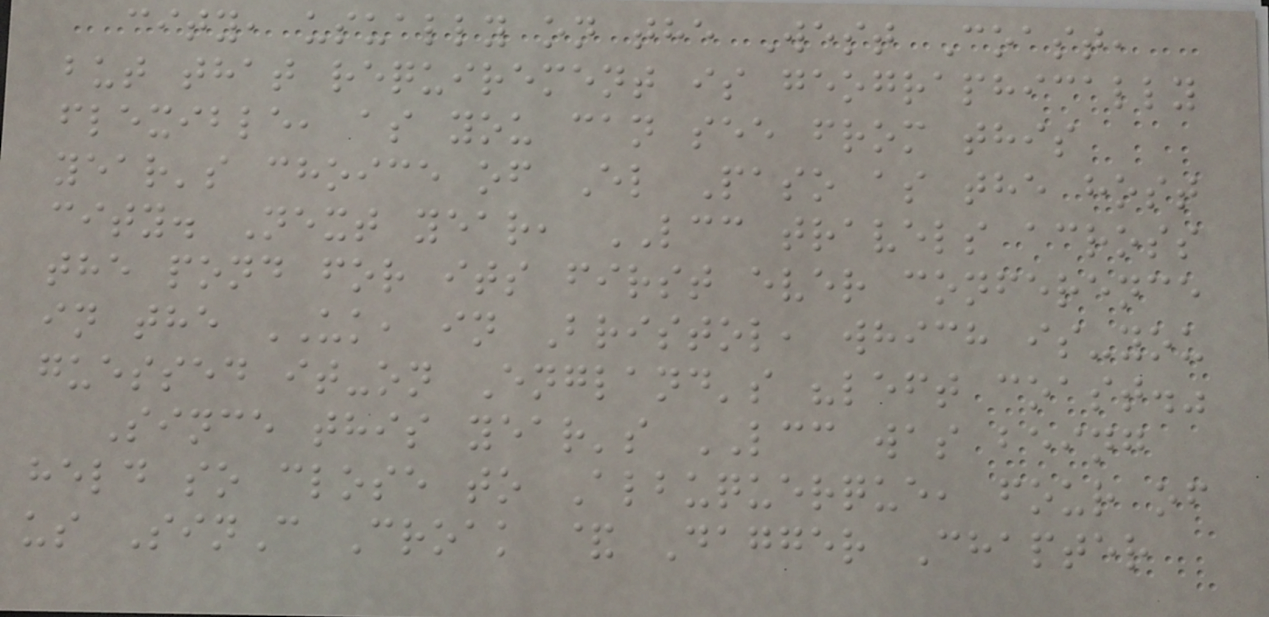city, usually on the West Coast,
but that requirement is geographically
flexible, as you can see from this
year's choice of El Paso as the host
city. Next year, LCC travels across
the pond for its first ever conference
in the UK, in Bristol, which is-you
guessed it-on England's "left coast."
Since this year's LCC was being
held so close to Albuquerque, four of
us SinC Croak & Dagger Chapter
